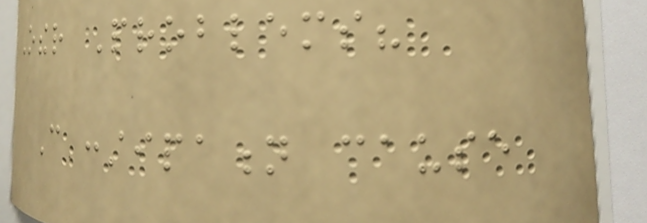Other Problems?
Can constipation cause
